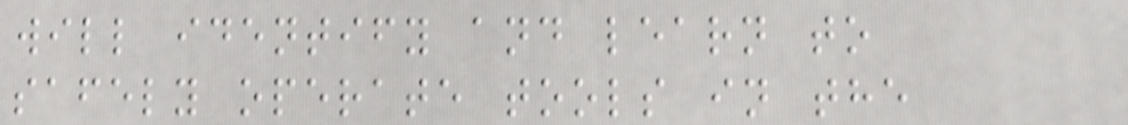will identify and learn to
safely operate tools in the
